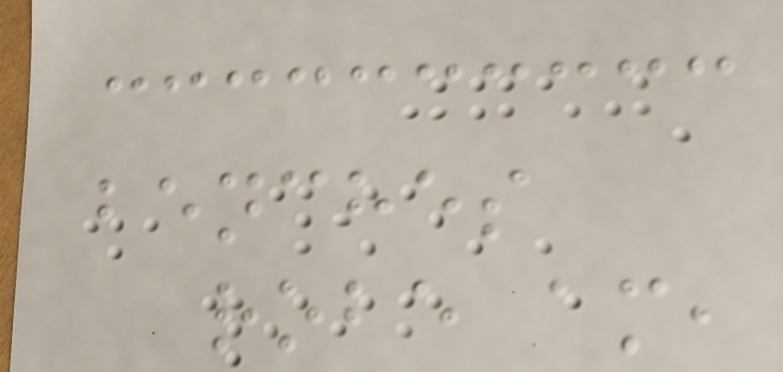benches
robe am,
